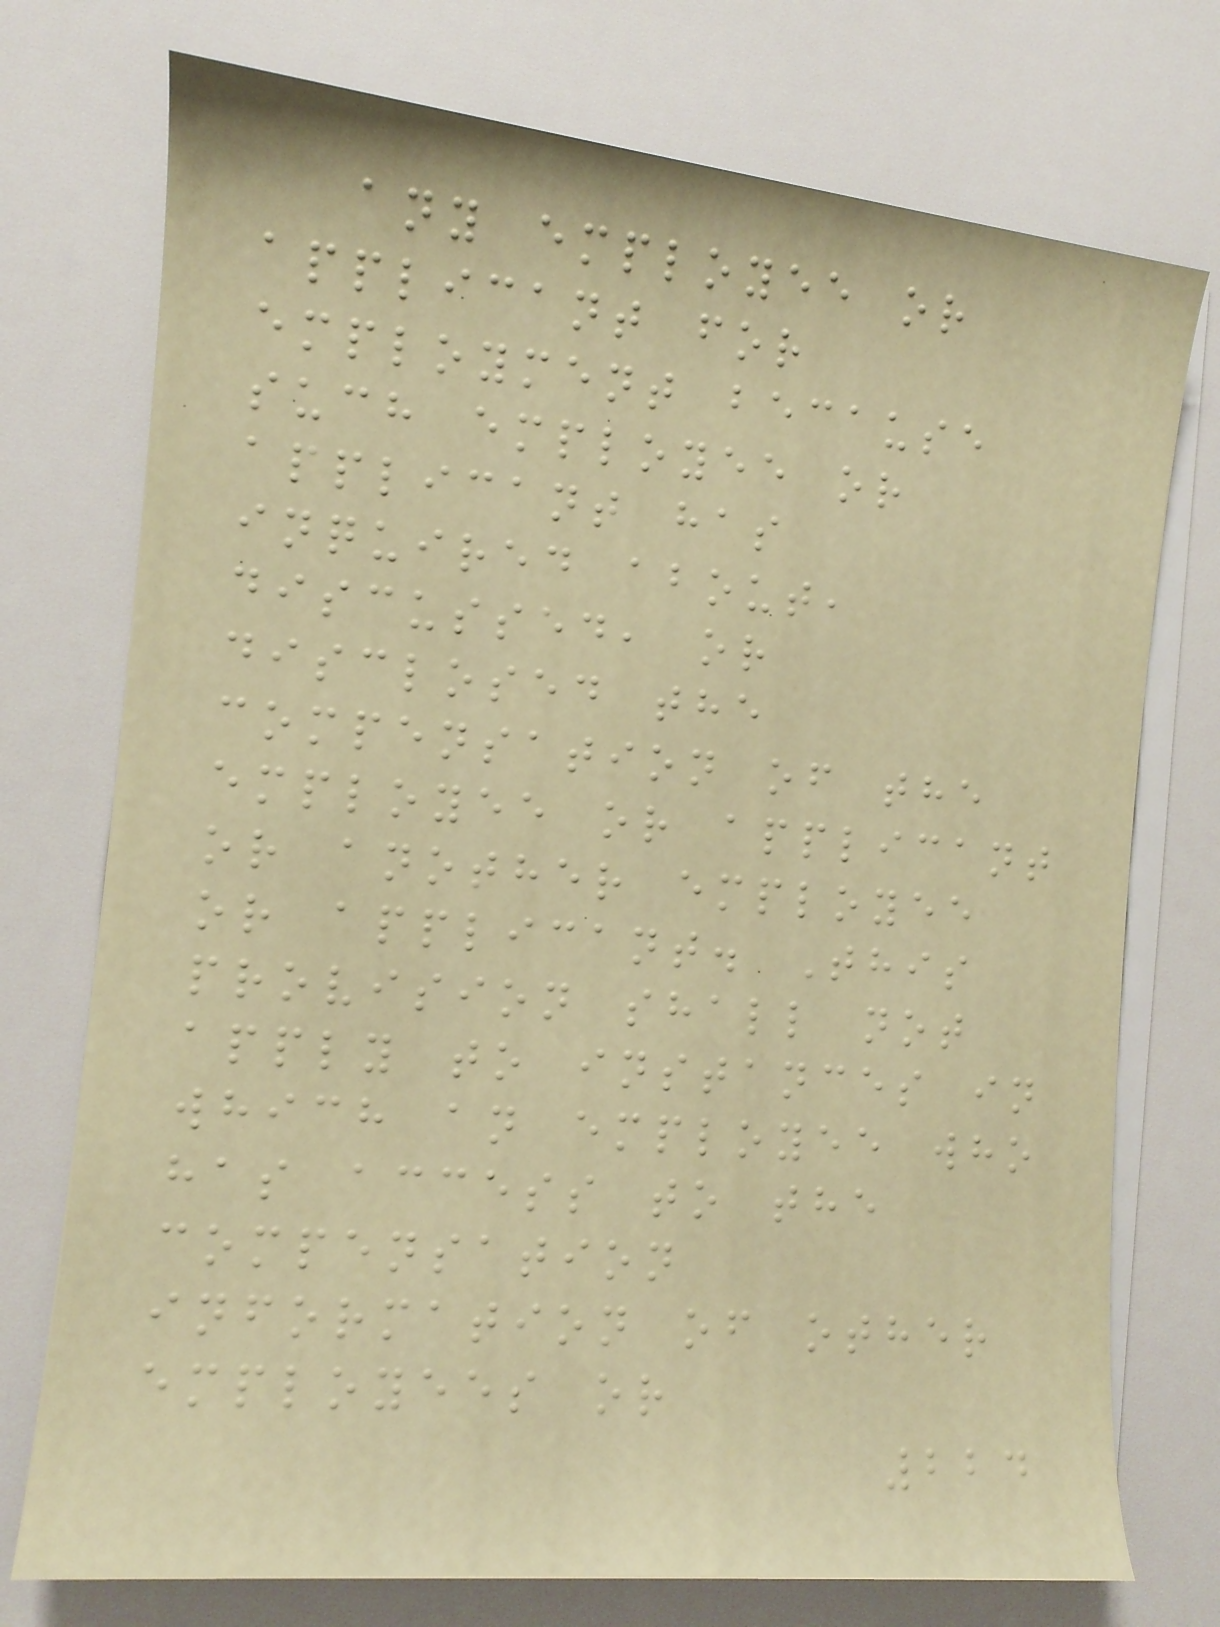any employee or
applicant for
employment because
such employee or
applicant has
inquired about,
discussed, or
disclosed the
compensation of the
employee or applicant
or another employee
or applicant. This
provision shall not
apply to instances in
which an employee who
has access to the
compensation
information of other
employees or
224
